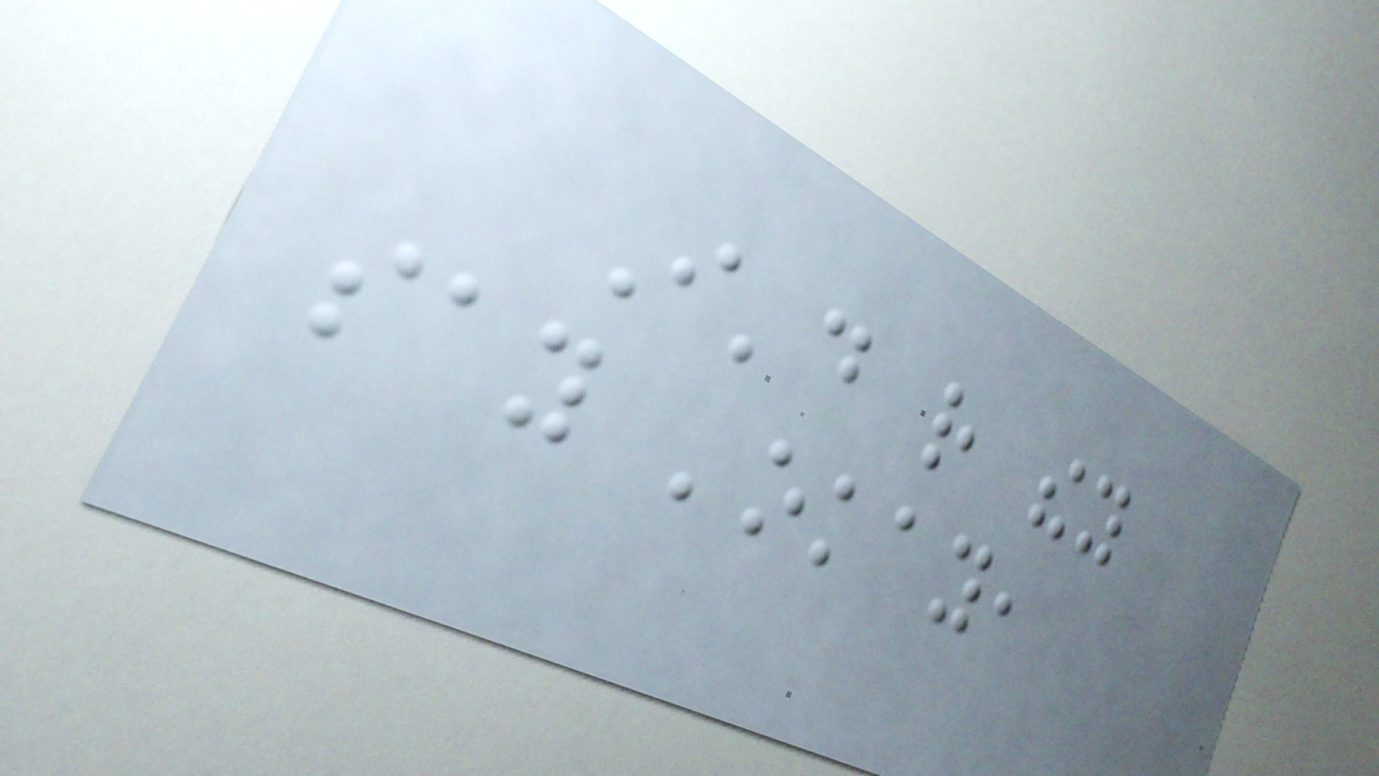I'd rather they
say 'okay,
